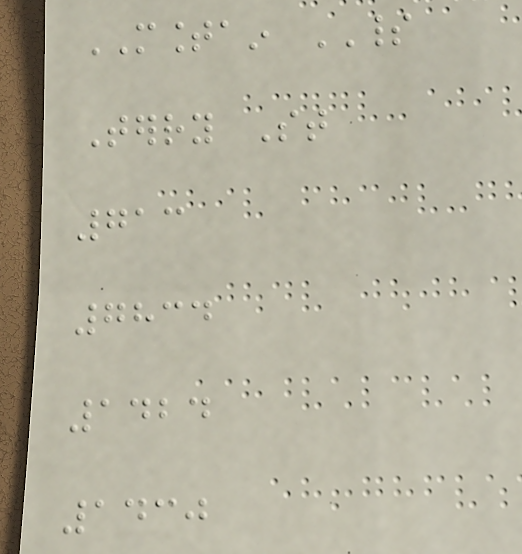MOUNTAIN SPIRIT
Terry St
713
7834
1424
1430
